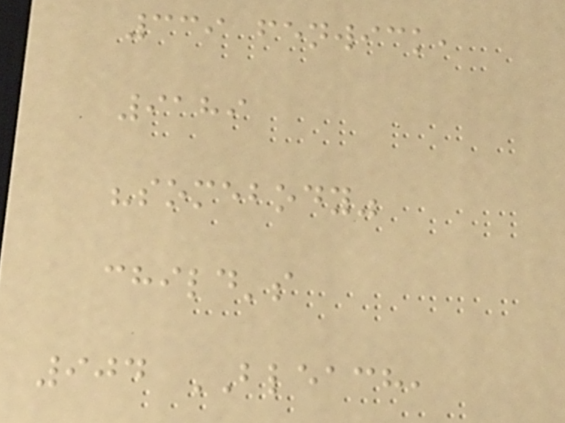339 fenwick,
9189
"somebody"
child's
904 BLEACH,
